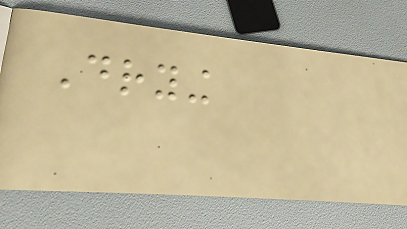Drying
